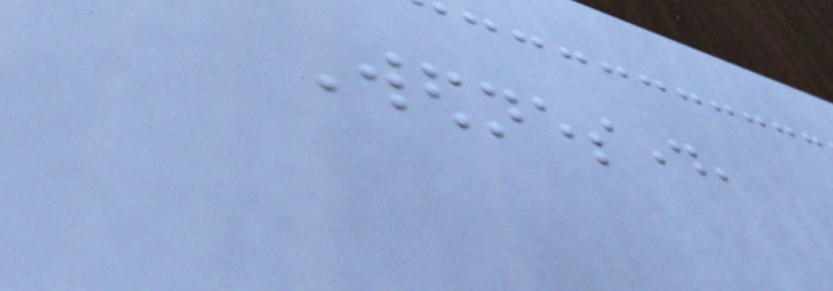Wednesday,
